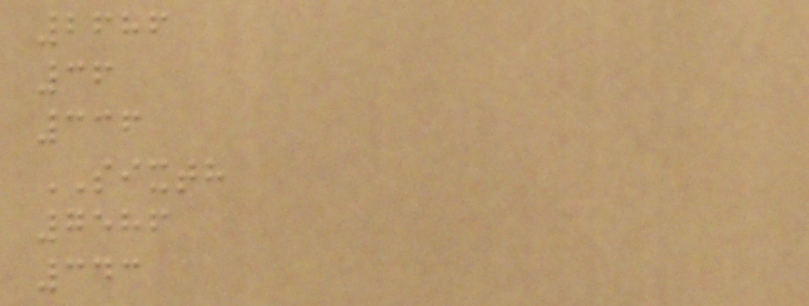2686
36
336
SIXTH
7586
343
